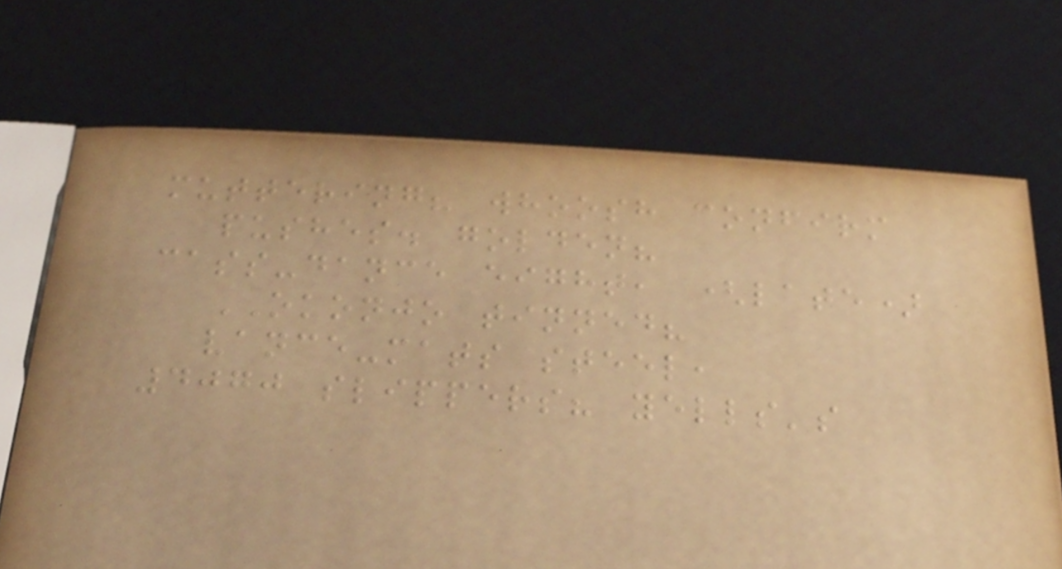muttering? whoosh confirm
pushes. golden?
cass-dance eight, (late)
OKONJO tinned?
vance-mats steel,
4070 slippers? yells's
